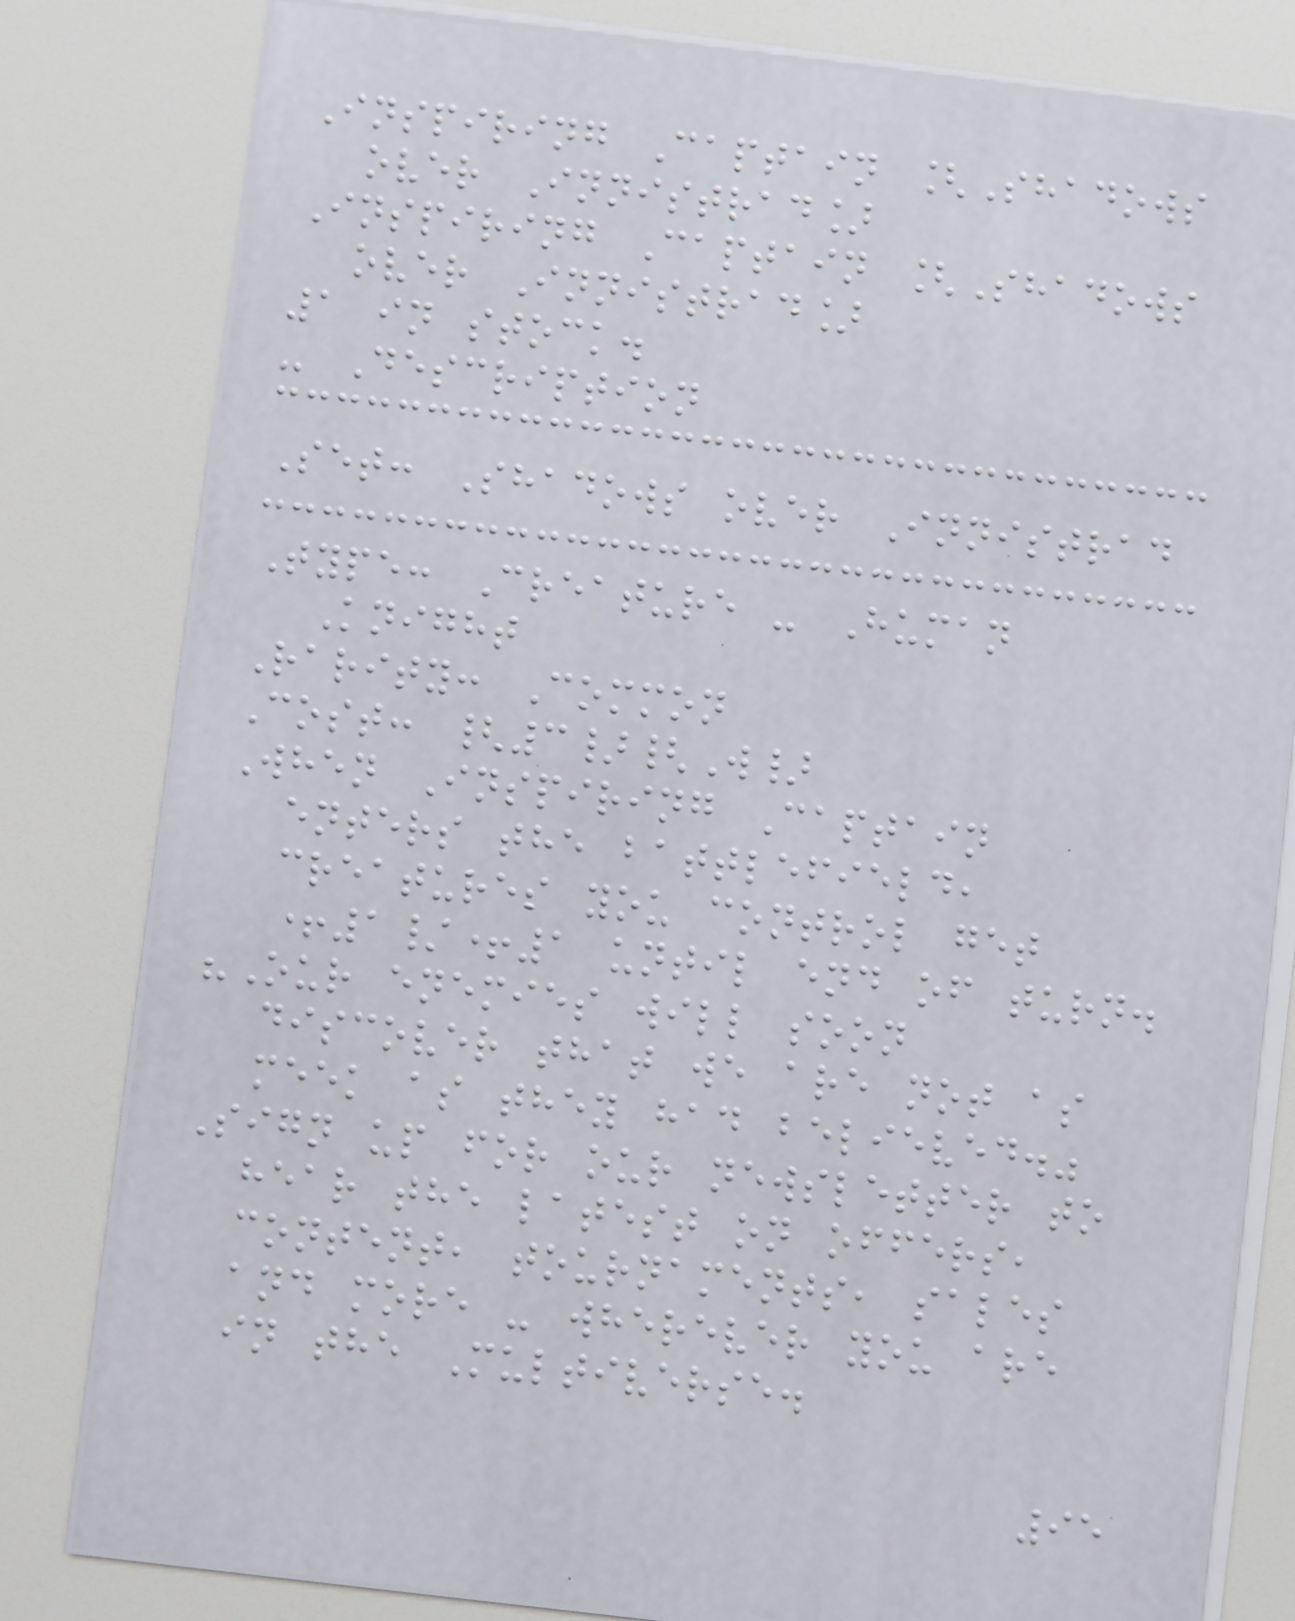Inspiring Captain [Shadows
over Innistrad]
Inspiring Captain [Shadows
over Innistrad]
1 in stock.
- Description
Set: Shadows over Innistrad
Type: Creature - Human
Knight
Rarity: Common
Cost: {3}{W}
When Inspiring Captain
enters the battlefield,
creatures you control get
+1/+1 until end of turn.
"Our enemies will soon
discover that we are not as
meek as they had believed."
Sign up for our newsletter to
hear the latest on offers,
content, tournaments, sales
and more - wherever you are
in the Multiverse.
95
